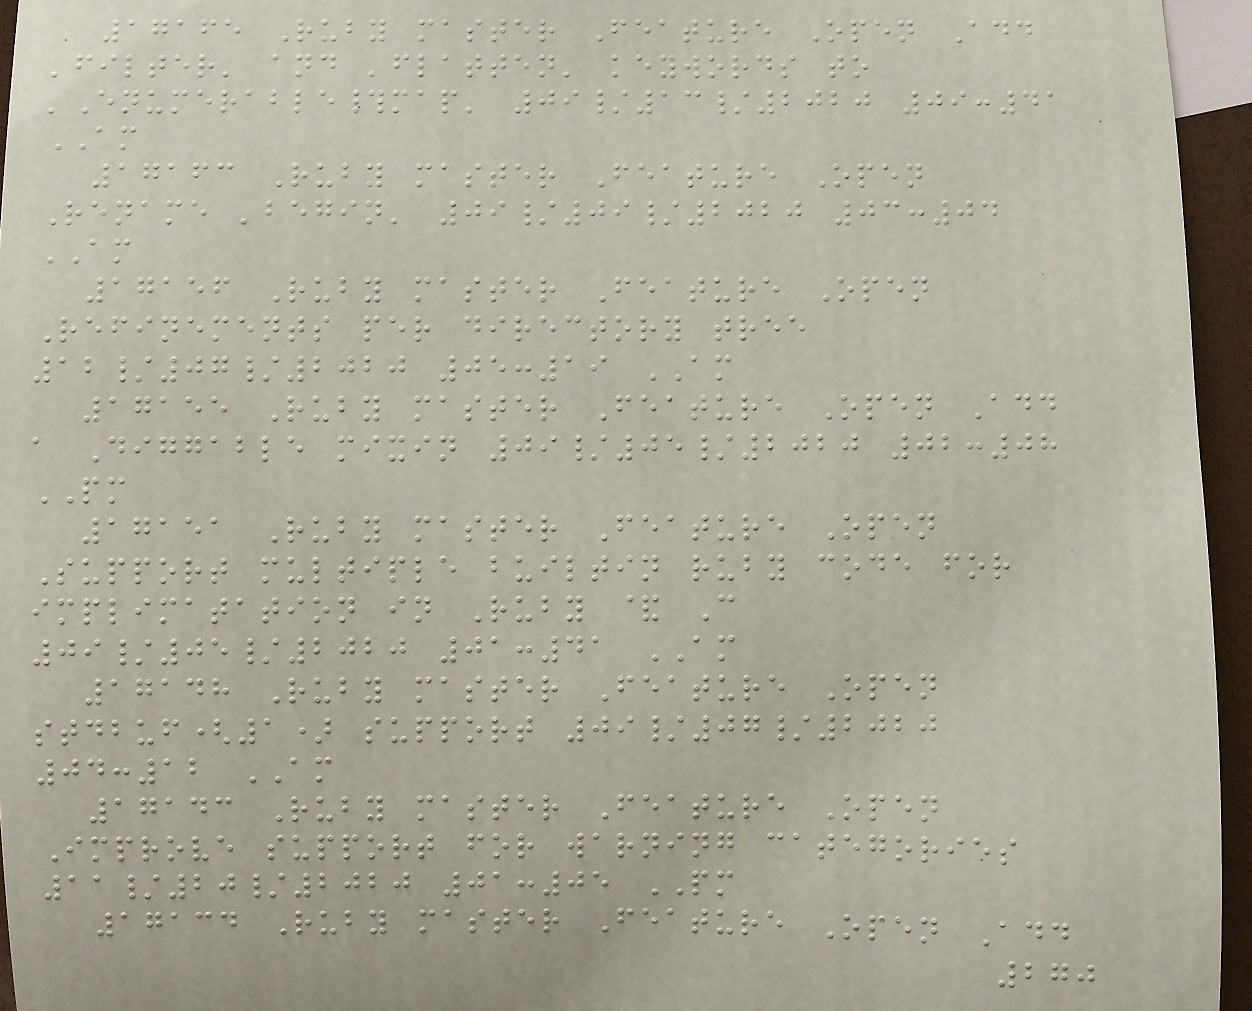17165 Ruby master Feature Open Add
'filter' and 'flatten' keywords to
'Enumerable#map' 09/13/2020 09:41
AM
17163 Ruby master Feature Open
Rename 'begin' 09/09/2020 03:04
AM
17156 Ruby master Feature Open
Refinements per directory tree
12/07/2020 05:19 AM
17155 Ruby master Feature Open Add
a Diggable mixin 09/05/2020 02:08
PM
17151 Ruby master Feature Open
Support multiple builtin ruby code for
implimatation in Ruby & C
09/05/2020 01:41 AM
17148 Ruby master Feature Open
stdbuf(1) support 09/07/2020
04:12 AM
17143 Ruby master Feature Open
Improve support for warning categories
11/20/2020 01:05 PM
17134 Ruby master Feature Open Add
270
